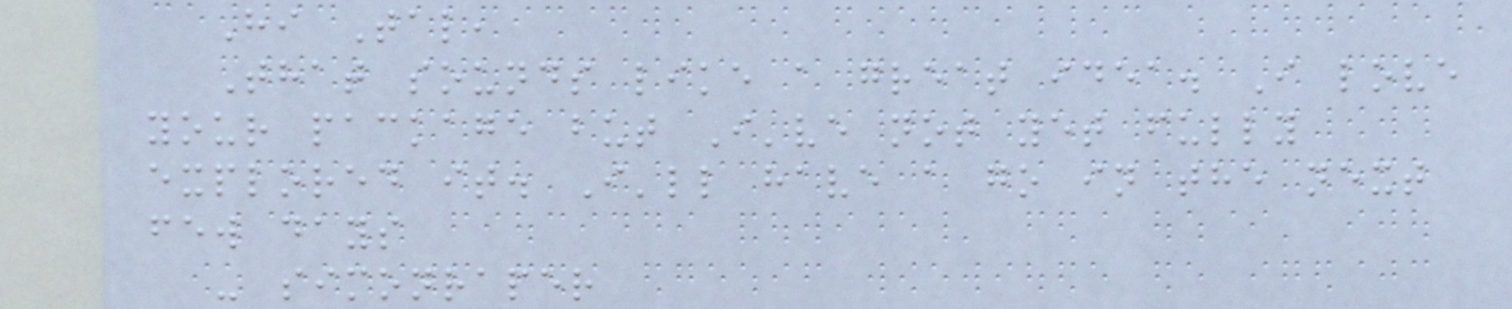Hi Tal,
That sounds like a great idea. I love
your package but I've not yet fully
explored it. I'll have a go in the next
few days
- simonraper
